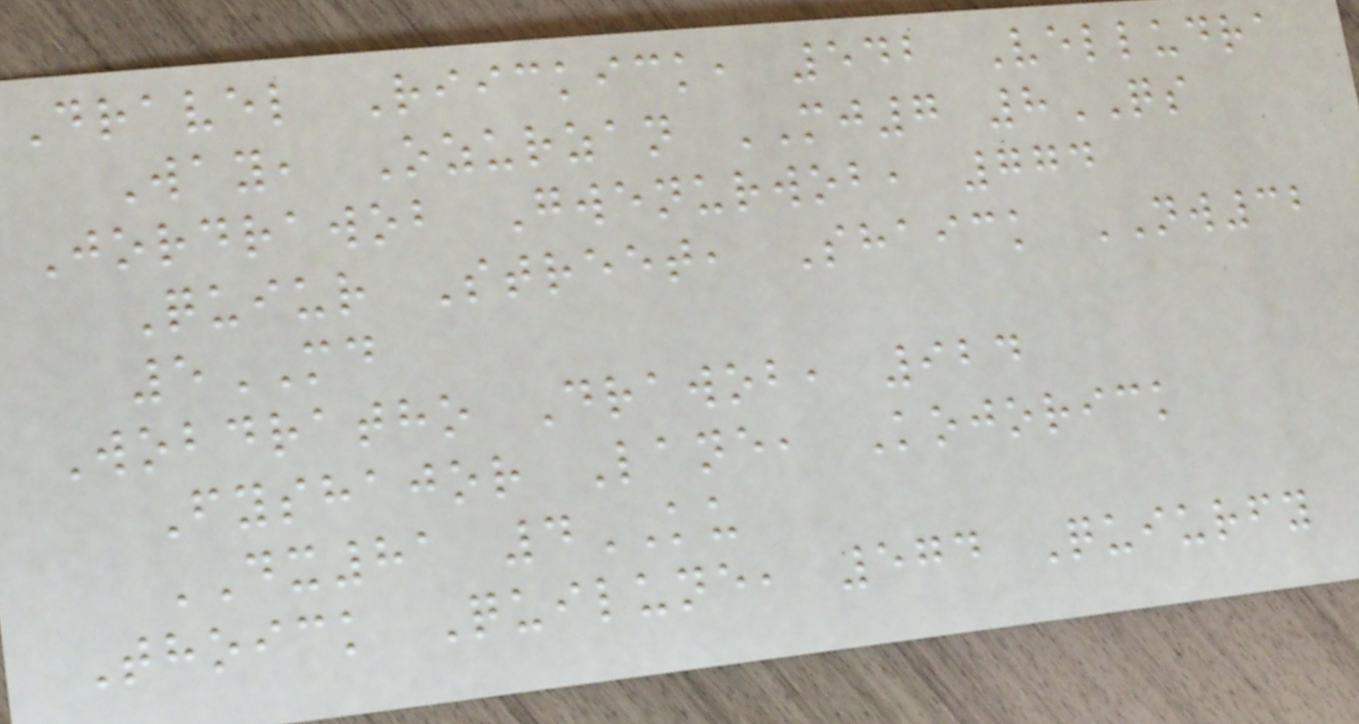Dravel Riickick, 542 Velludra
Way, Ozurzan MJ7 8QS
Jordrawob Gwenurwob, 774
Quiur Street, Shaick NW32
5MD
Wobdratho Drawob, 924
Fyshajor Lane, Kojorick
DX81 4KU
Thoick Quilune, 574 Quiurfy
